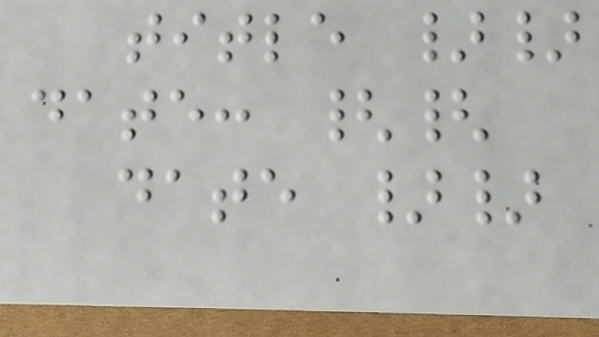title }}
date: {{
date }}
